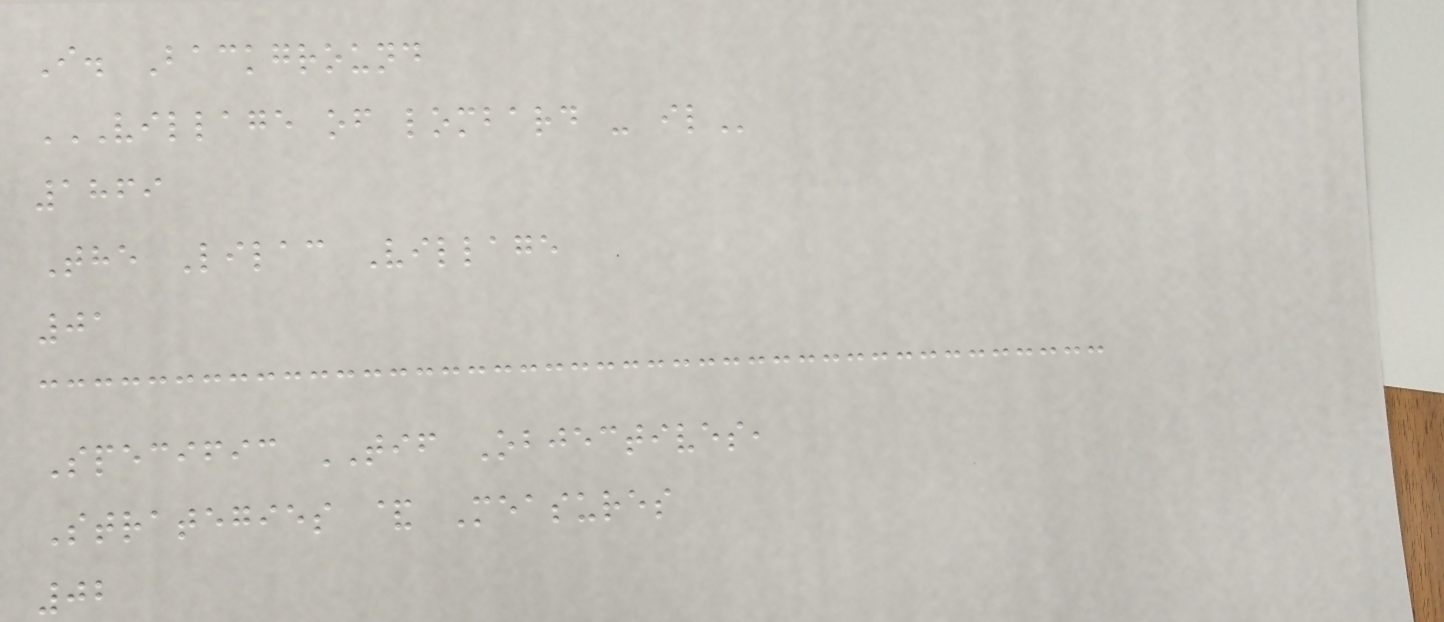I. Background
VILLAGE OF LOMBARD - IL
1869
The Lilac Village
01
Specific TIF Objectives,
Strategies & Measures
02
